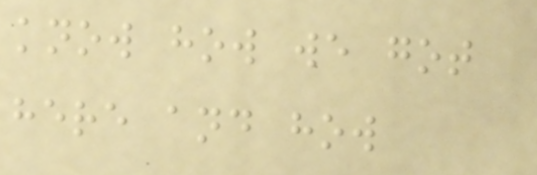know how we got
here and how
